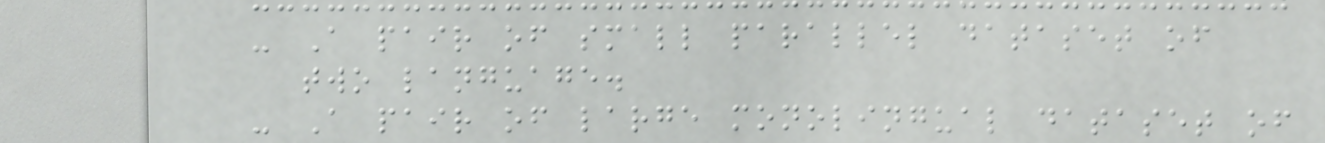- A pair of small parallel dataset of
two language.
- A pair of large monolingual dataset of
